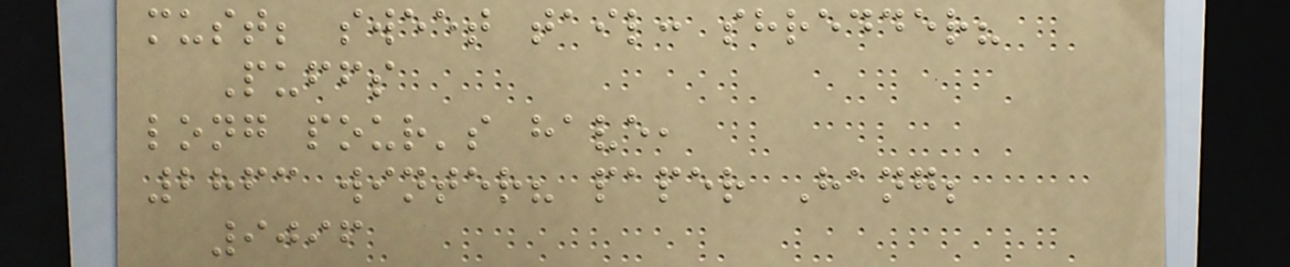must; sweet tail: shredder?
Puffs
long pour's have,
2863 winter? paper Hang;
9096
